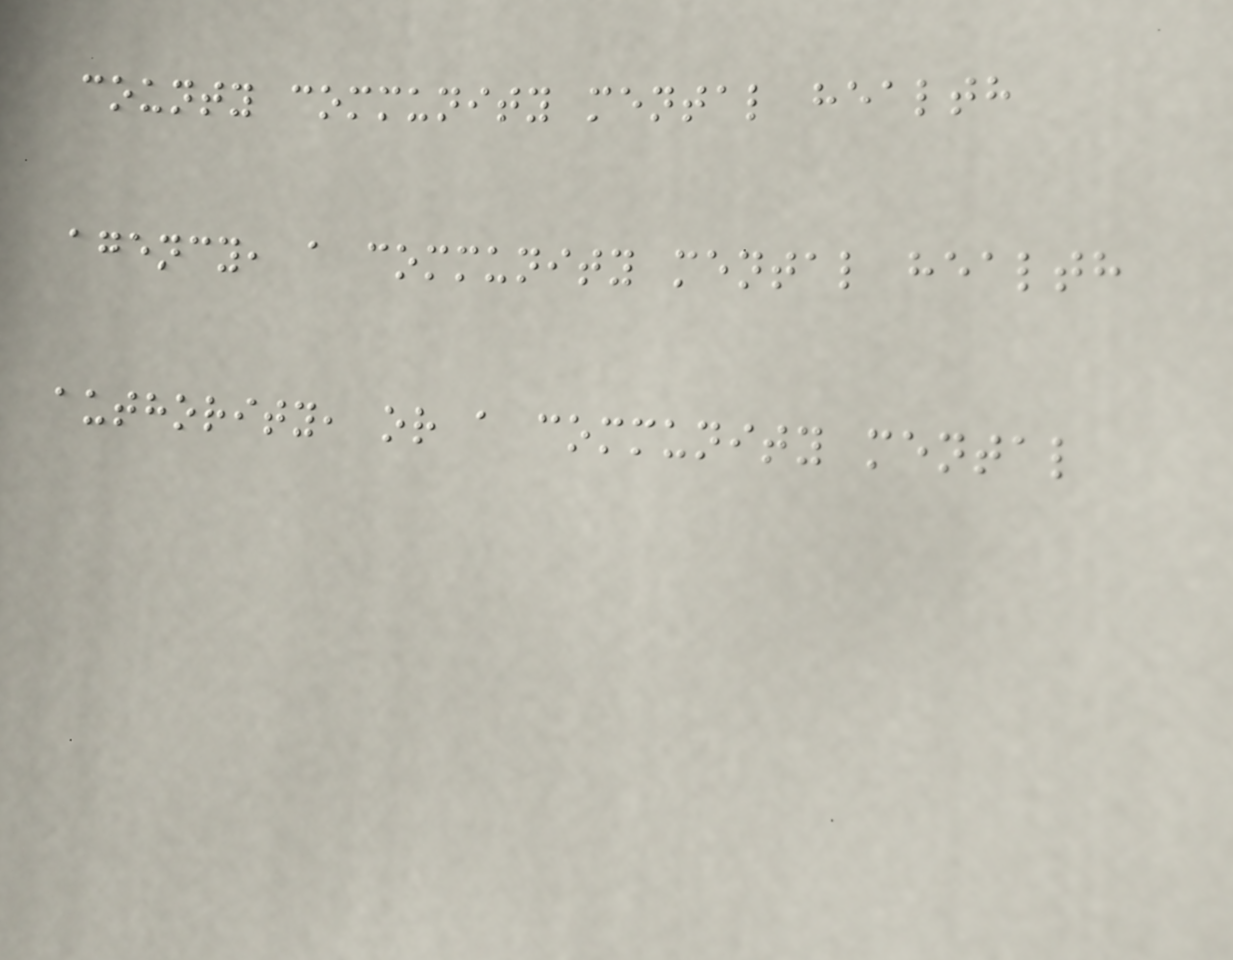county community mental health
agency, a community mental health
authority, or a community mental
